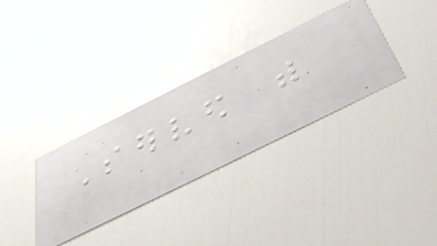Served with
